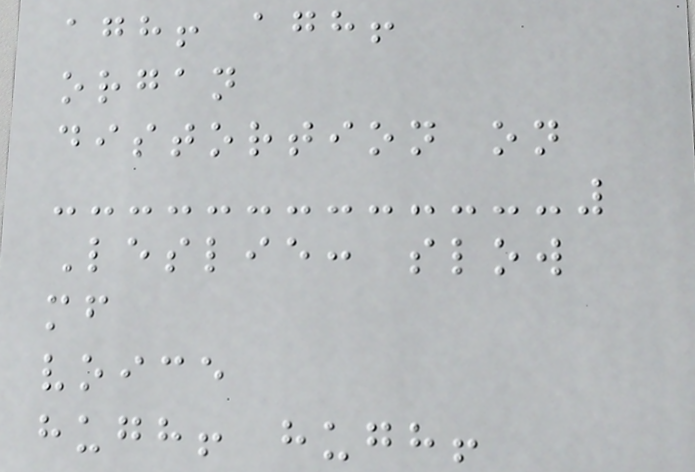agh! agh!
organ
distortion on
Leslie: slow
mf
voice
hugh! hugh!
